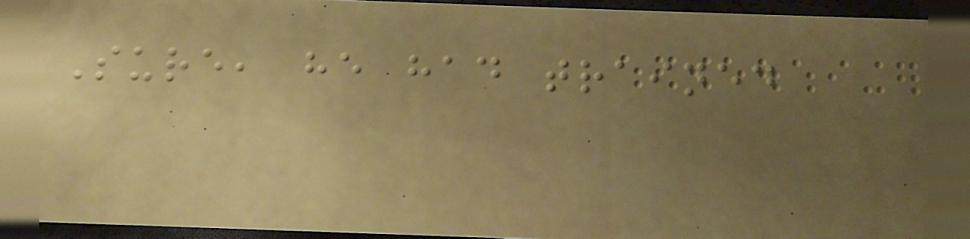Sure, he had trained
